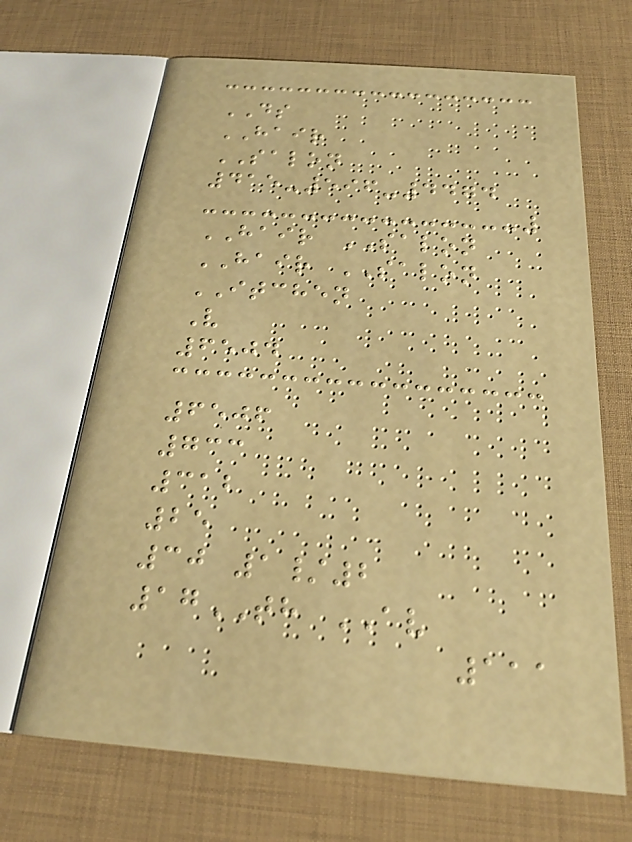DS
HAIR
SALON
415-596-4474
HAIR SALON
HAIR SALON
ITCHEN
V
6504
6506
733
312
25
30 1/2
17TH AV
111
